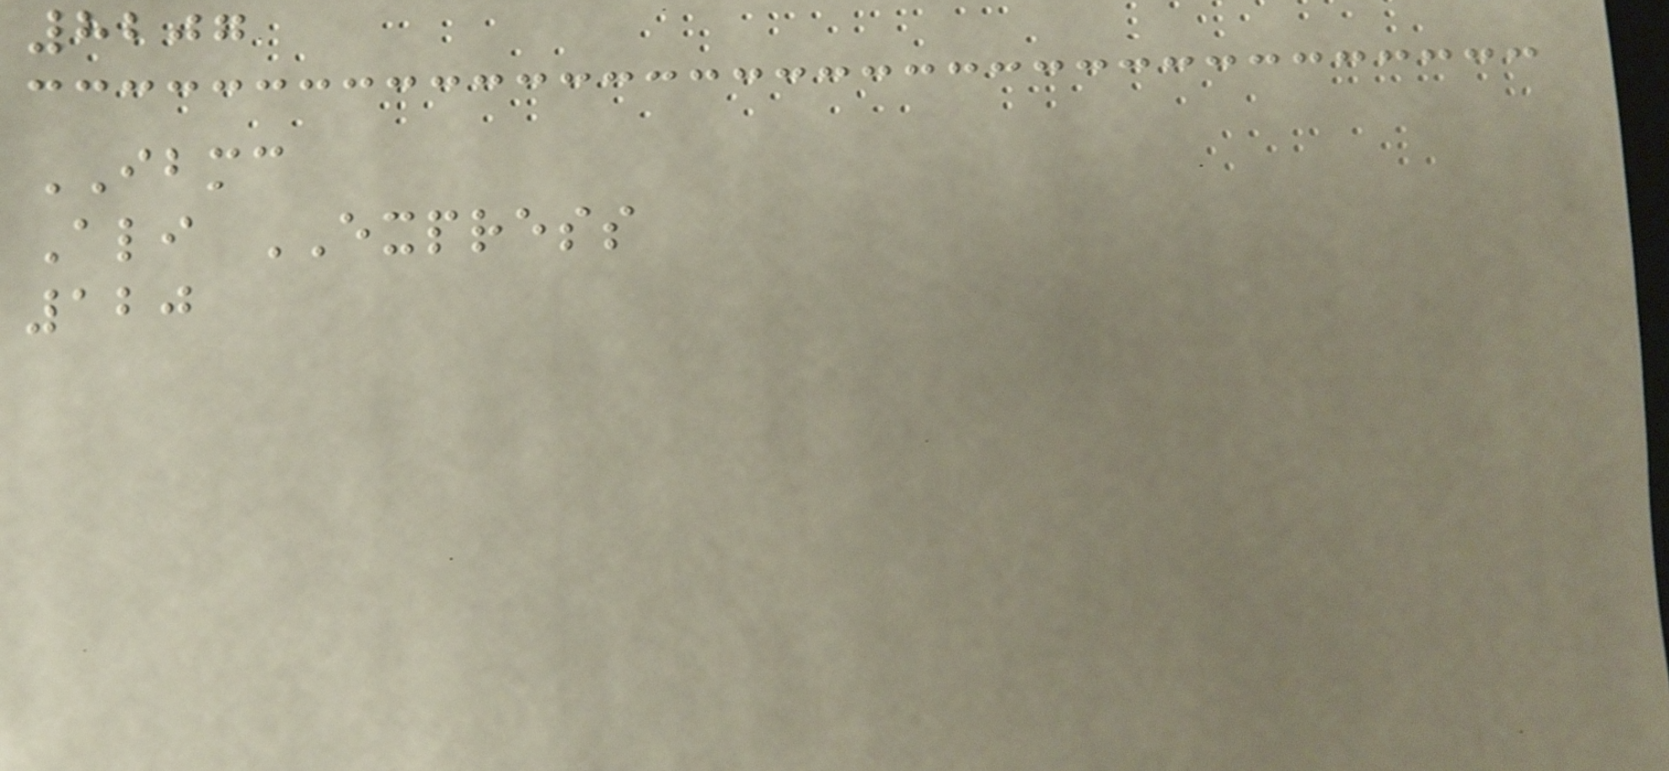8207
IBMC
Ali EXPRESS
120
